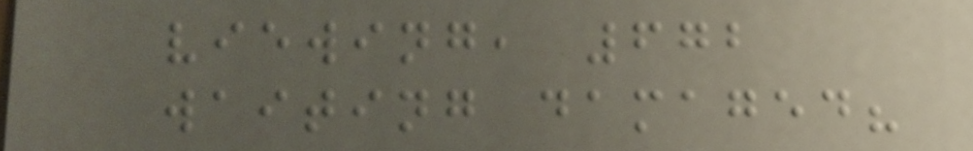viewing, 672
waiting damaged?
